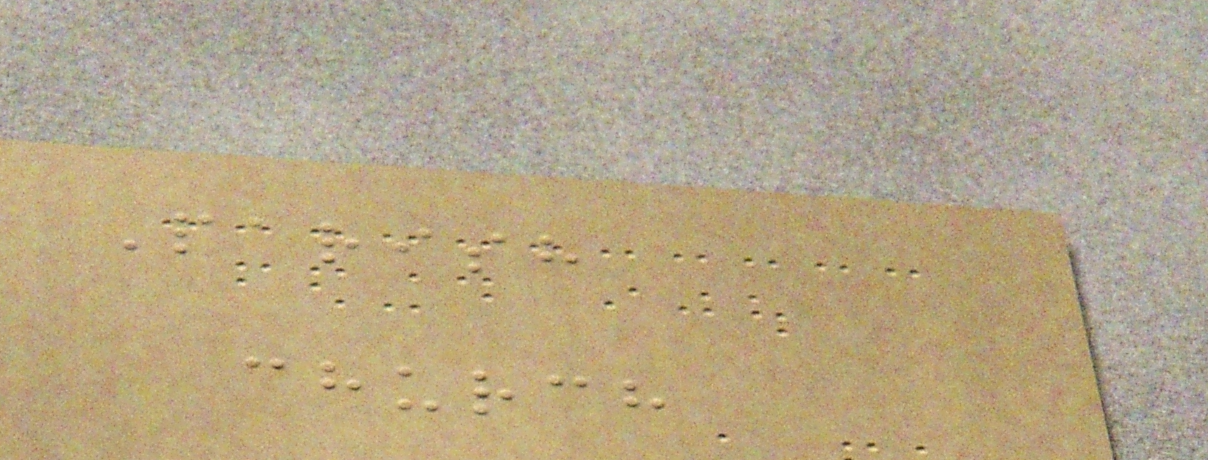Parish
church
